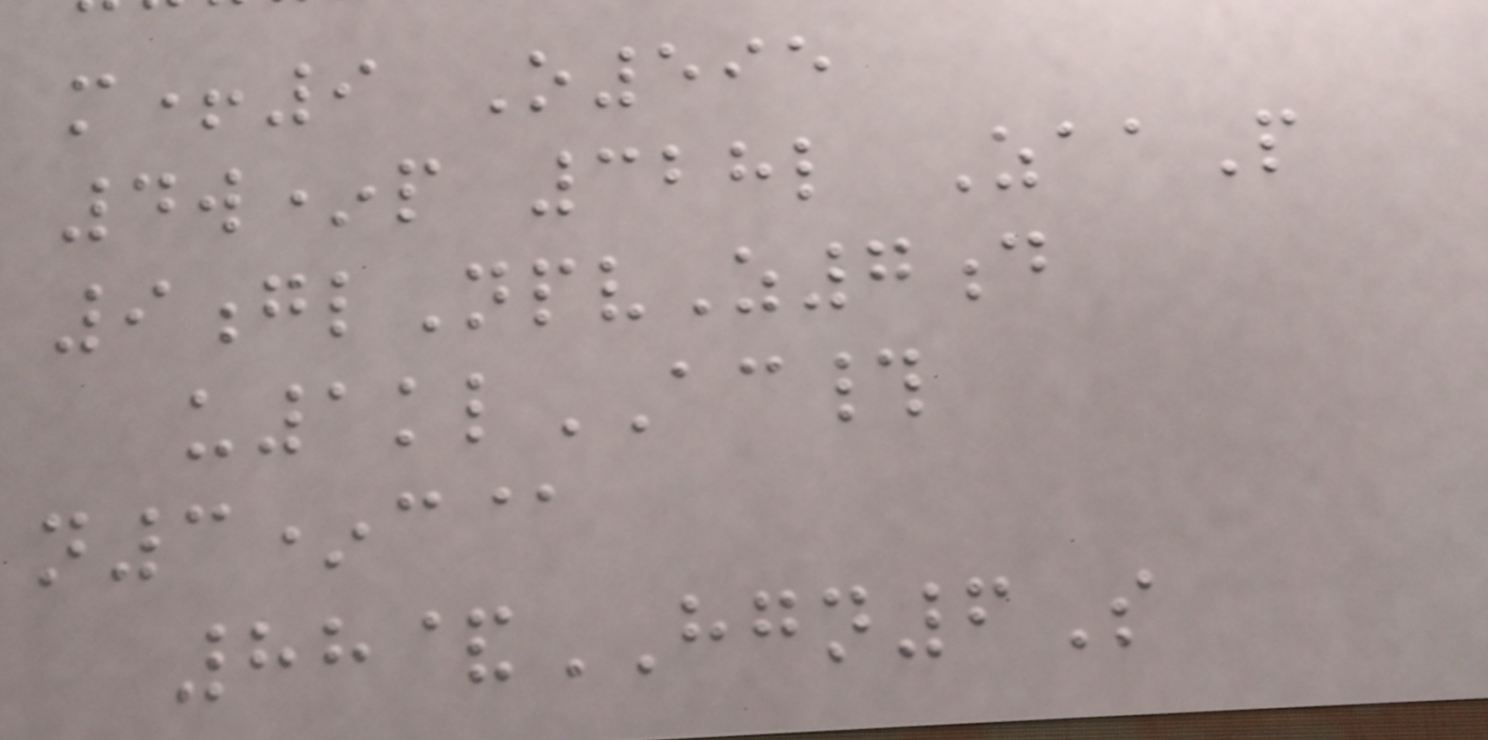m+9 O595
4w*p 328l ZaaP
9glNpvZ7d
u1klAC#
n3*c@
88&HGN6S
